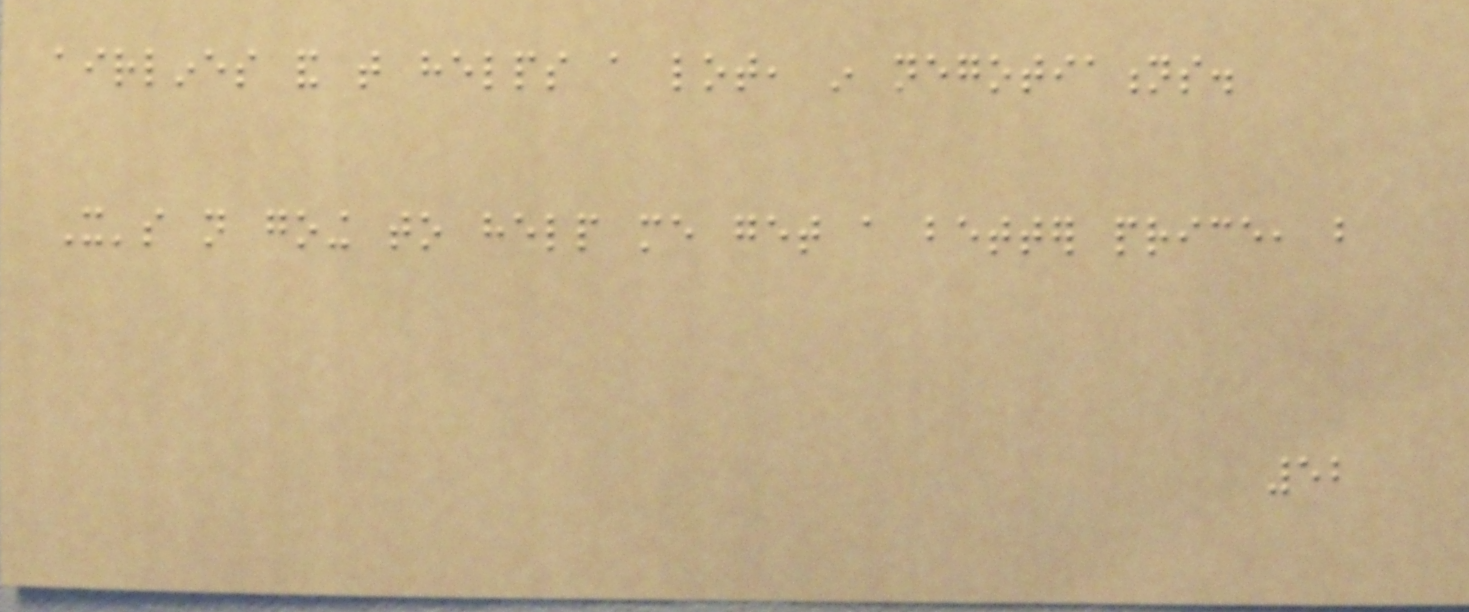airlines and that helps a lot, in negotiations.
It's not going to help me get a better price, but
52
